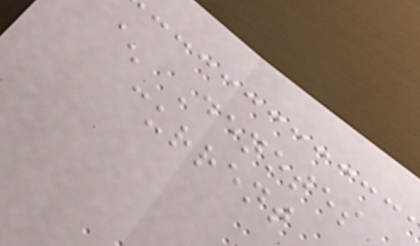^ Denotes
current
